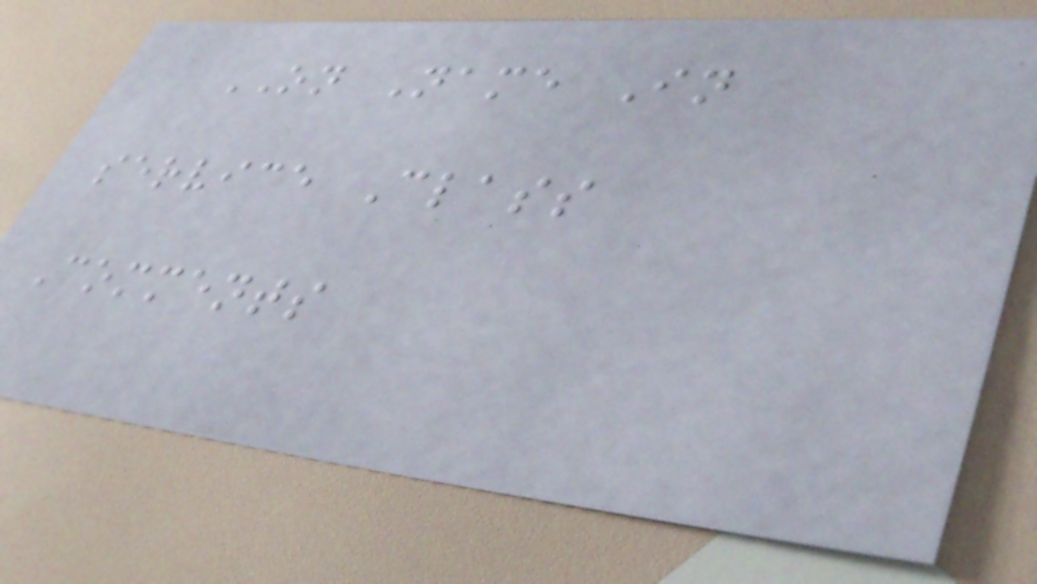ON Name In
service Class
Comments
